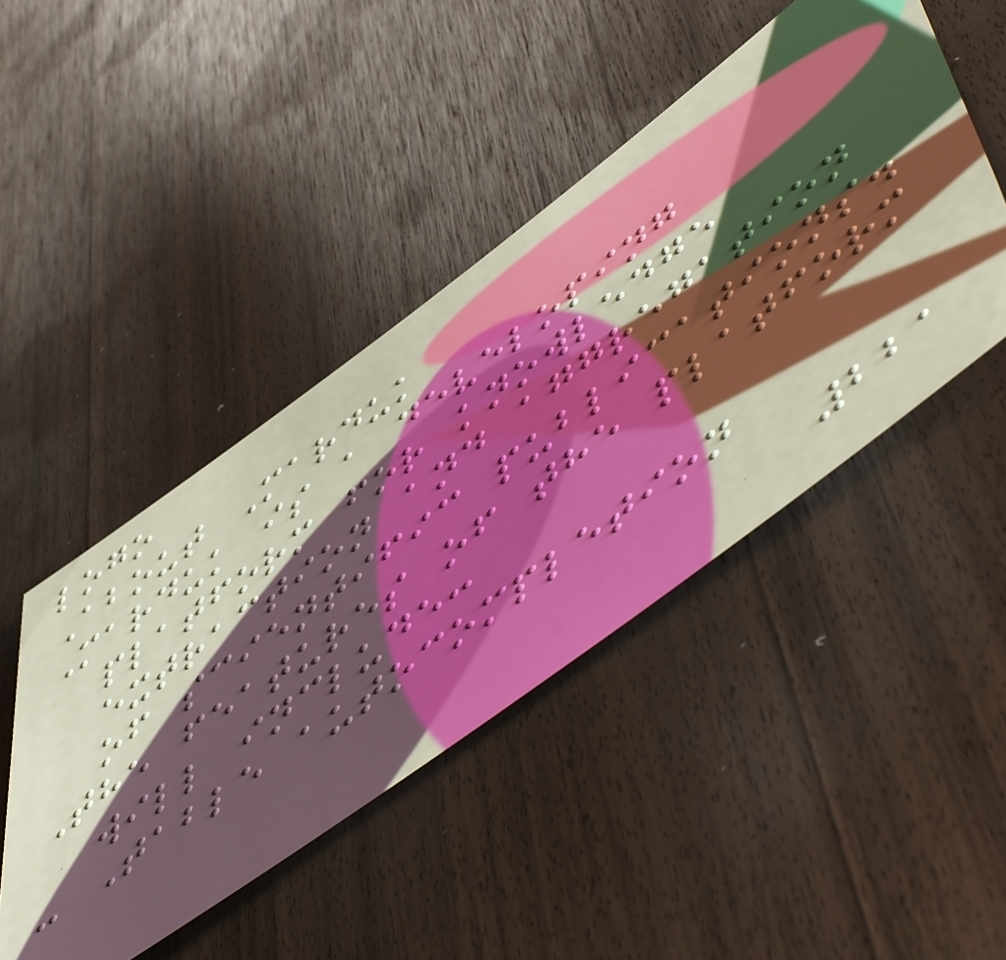logo
About Marduk
Marduk is a developing
platform for knowledge
extraction and aggregation
of scientific publications.
The features of the platform
will include:
- Table autocompletion
221
